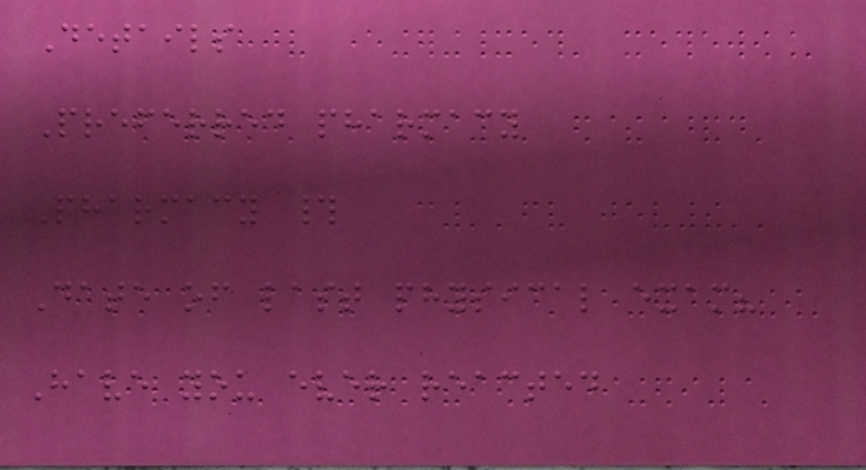Details
Preferred pharmacy
Pharmacy #
Date of last physical exam?
Have you ever reacted
